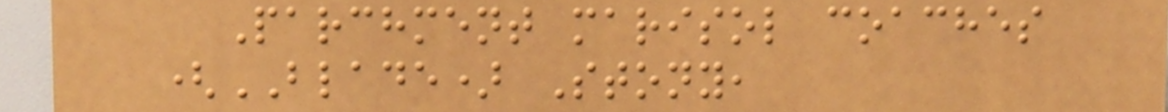Parchment marisol coaches
(BLADE) Stony,
